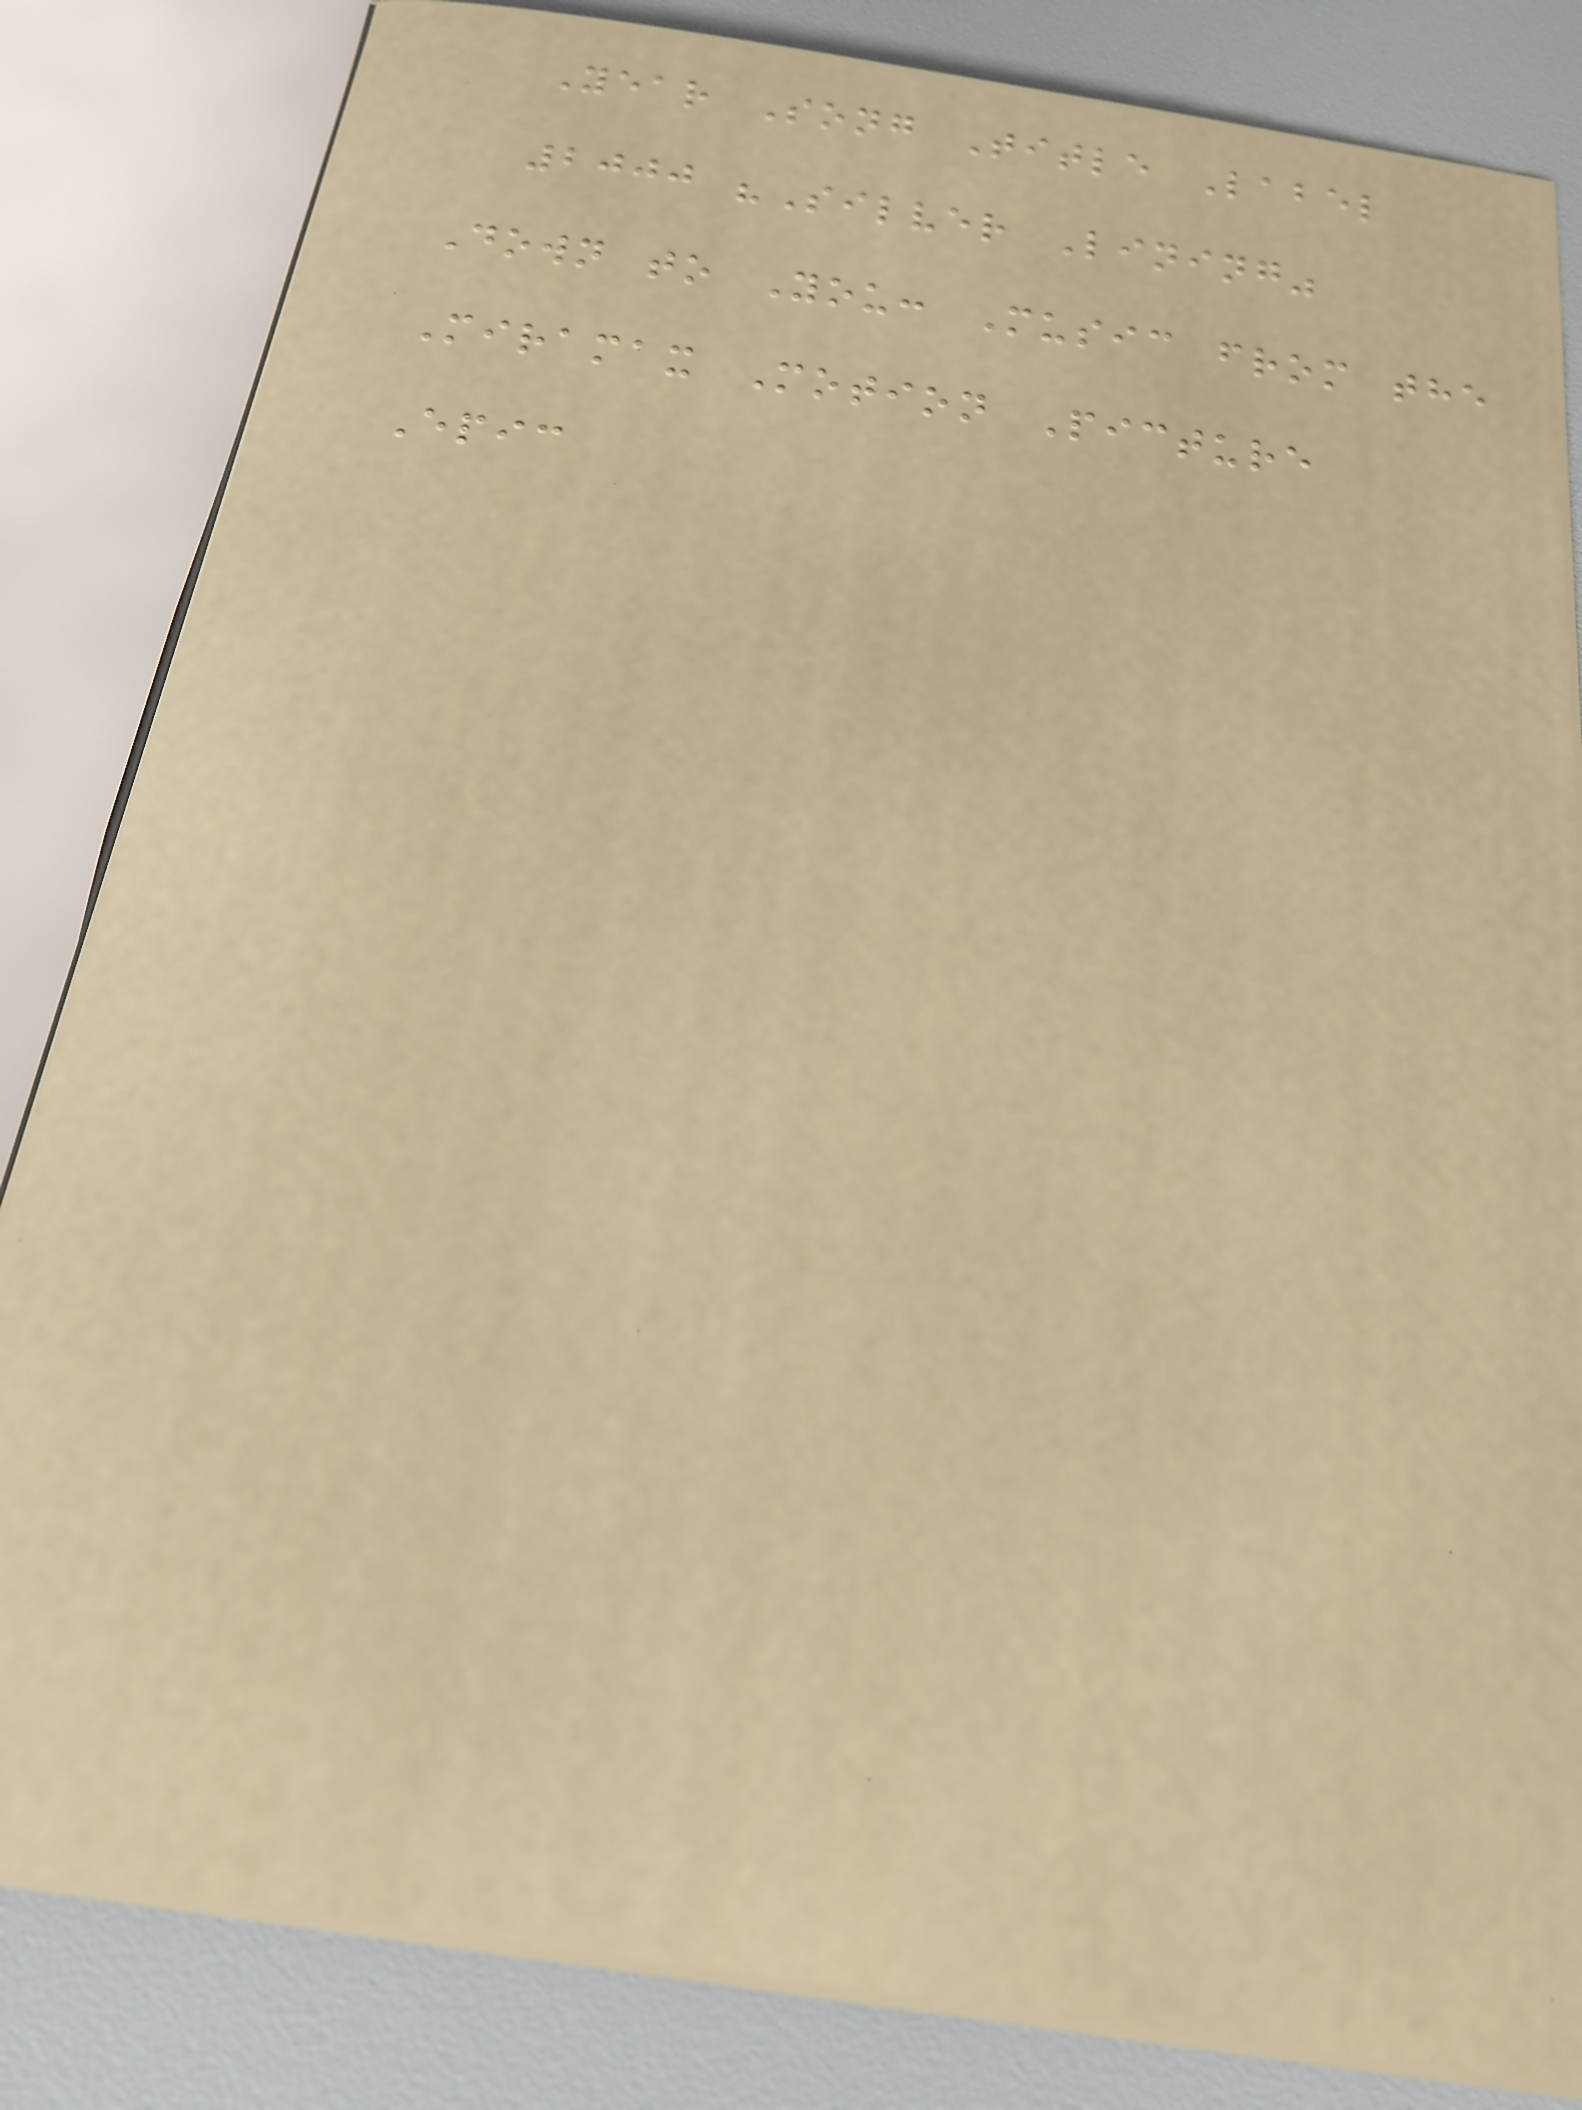Year Song Title Label
2000 "Silver Lining"
Down to You: Music from the
Miramax Motion Picture
Epic
